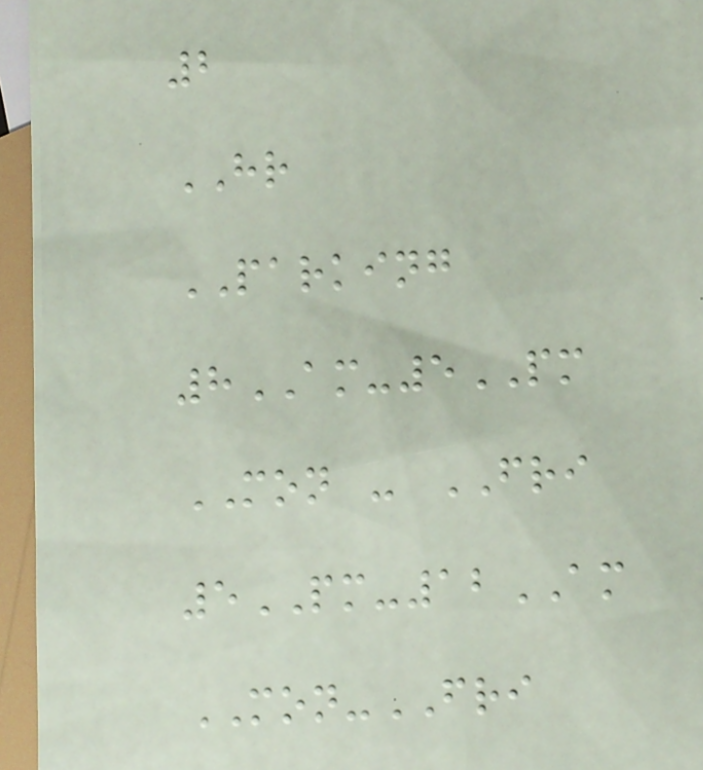2
HR
PARKING
8AM-5PM
MON - FRI
5PM-12AM
MON-FRI
